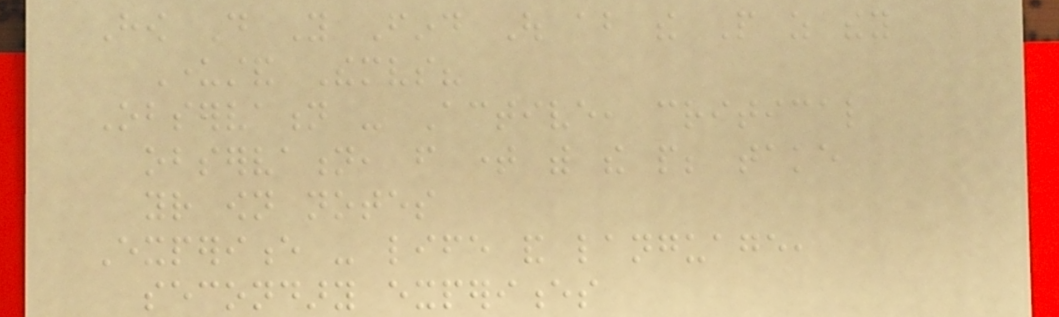How Do You Find Out about the People as they
Understand Themselves?
Observation - Active, critical
observation, from time with the people; take
your own notes
Experience - life and language,
secondary experiences
